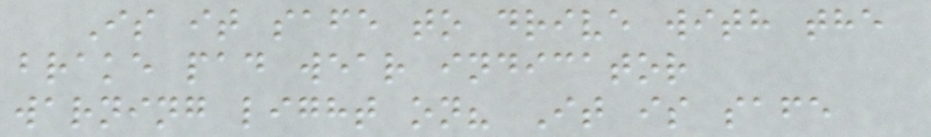Is it safe to drive with the
brake pad wear indicator
warning light on? It is safe
